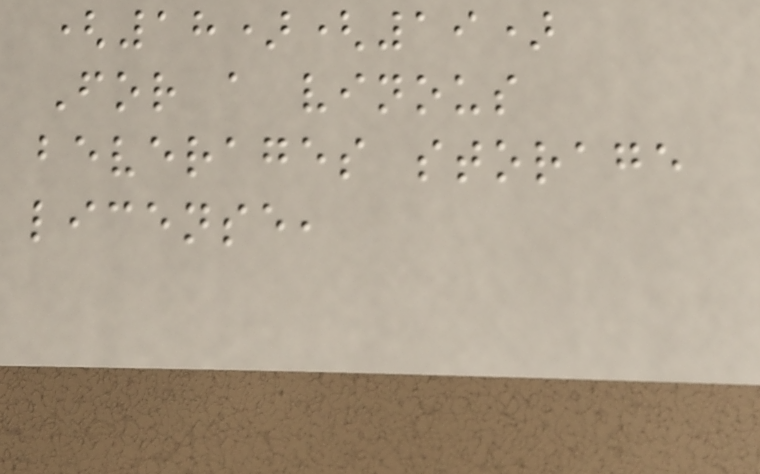(18)(19)
For a vinous
beverages storage
license,
